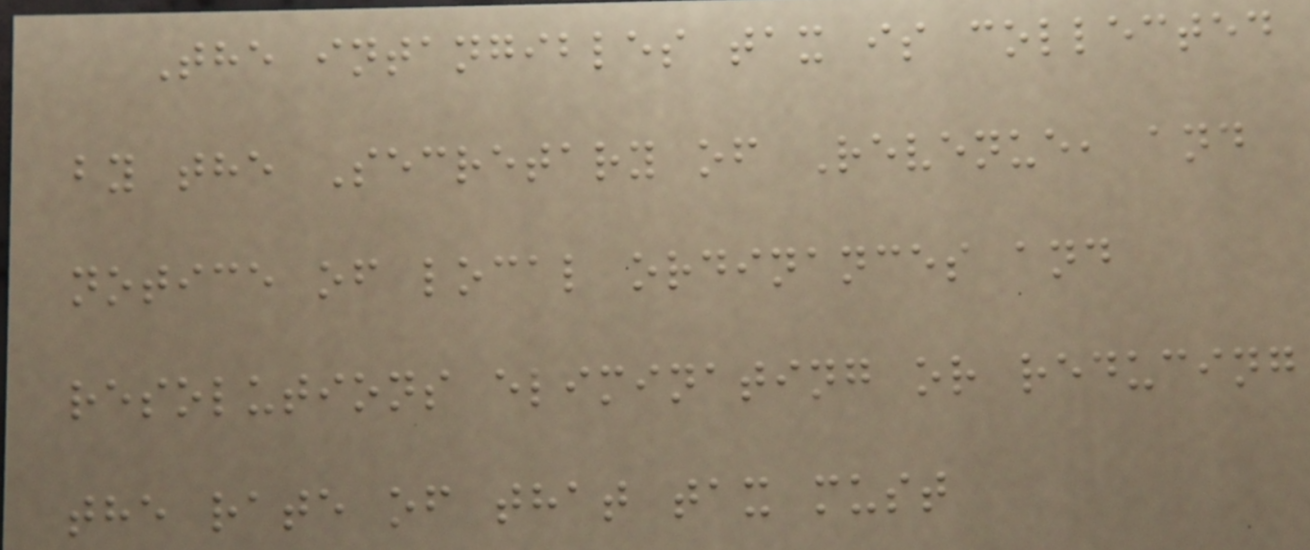The intangibles tax is collected
by the Secretary of Revenue, and
notice of local ordinances and
resolutions eliminating or reducing
the rate of that tax must
